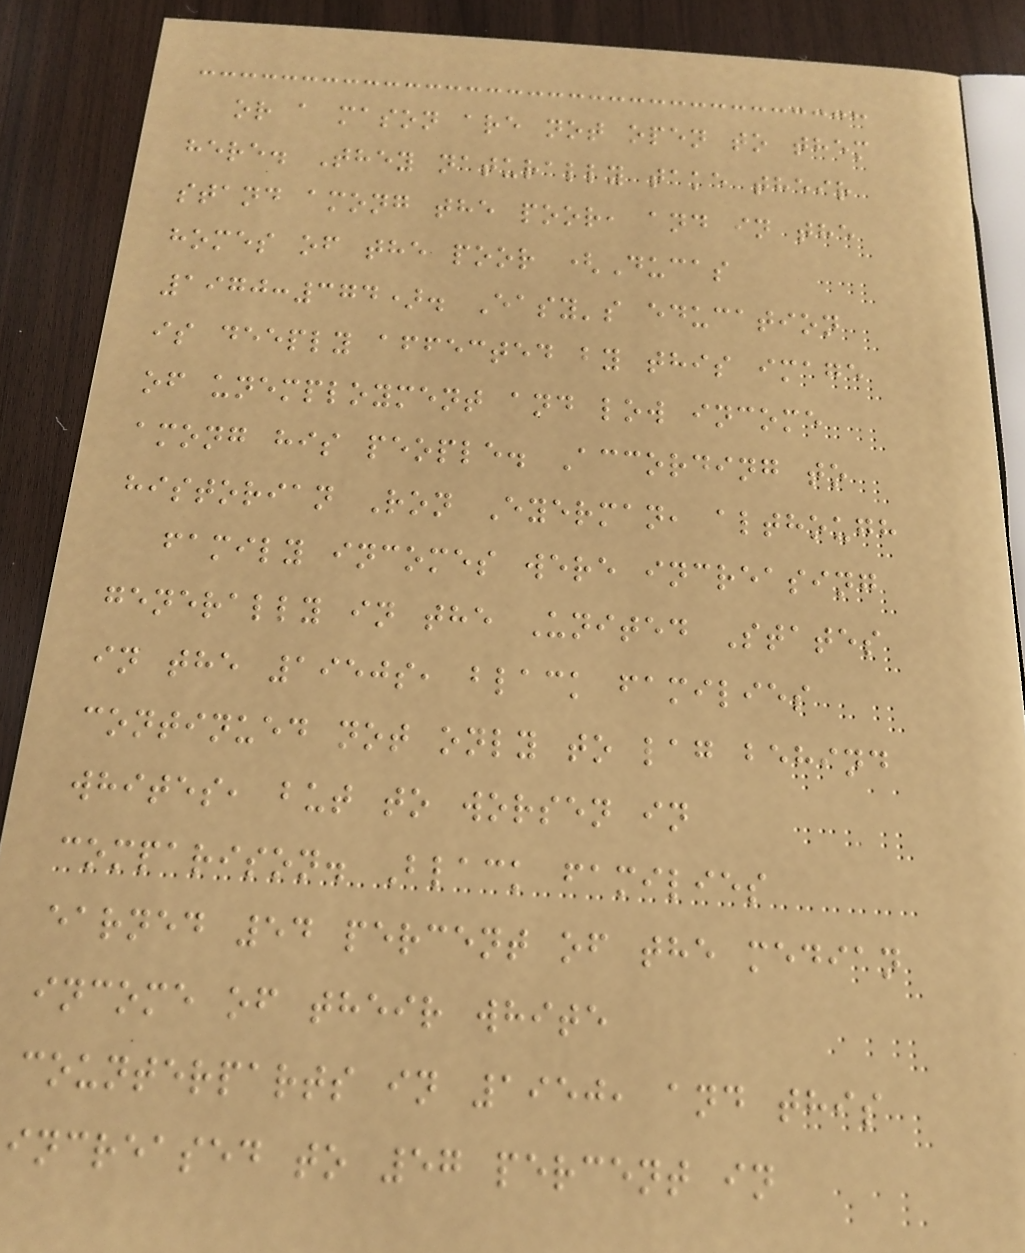or a mason are not open to them
here. They naturally take their
stand among the poor, and in the
homes of the poor (Ducas
1970:374). Easy's education
is deeply affected by this image
of unemployment and low income
among his people. According to
historian Ron Eyerman, although
family incomes were increasing
generally in the United States
in the 1950s, black families
continued not only to lag behind
whites, but to worsen in
comparison. Black families
earned 54 percent of the median
income of their white
counterparts in 1950, and this
increased to 57 percent in
